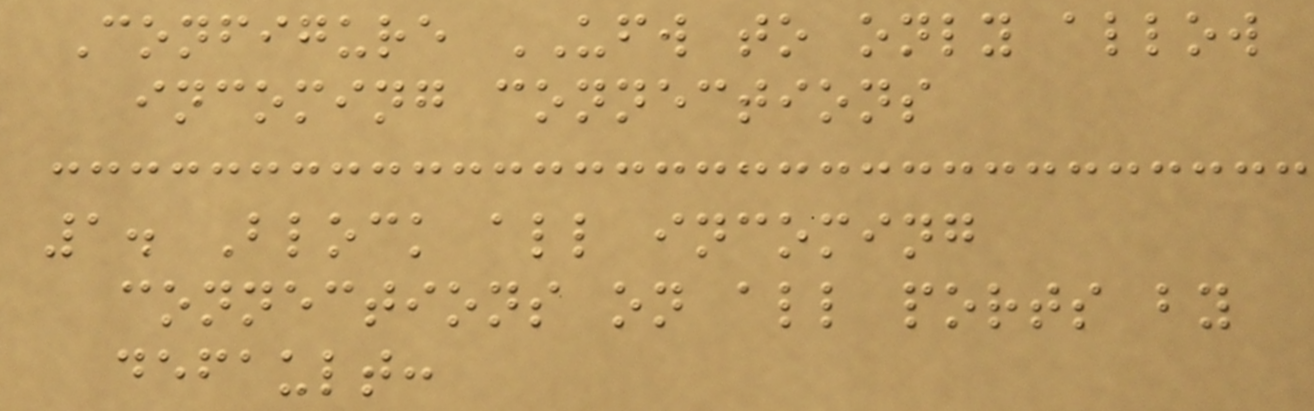Configure UFW to only allow
incoming connections
1. Block all incoming
connections on all ports by
default:
